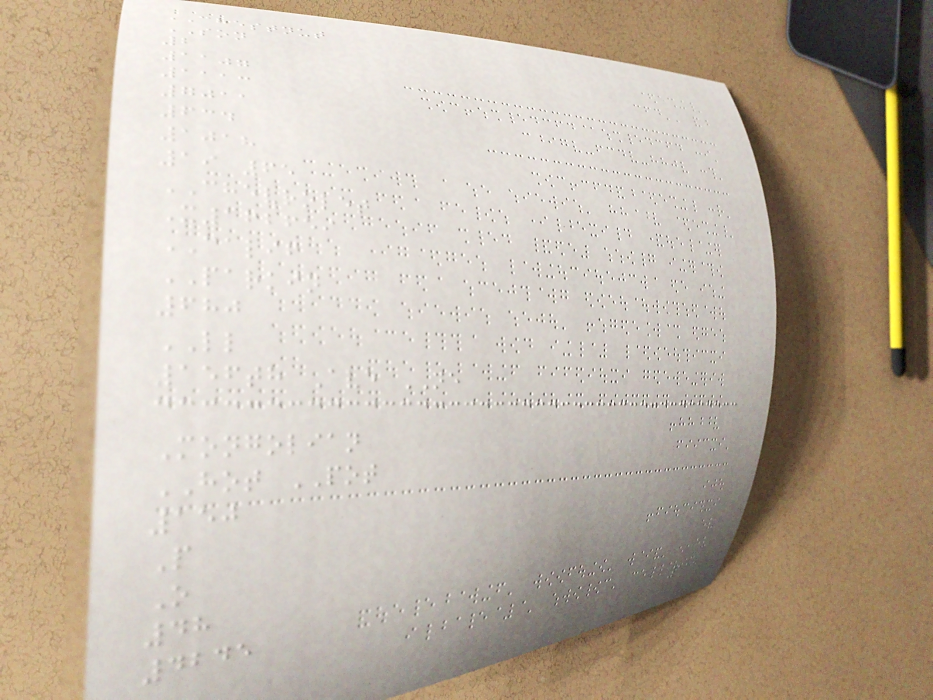CHESTNUT
SON
2
1107
1113
7011
634
1018
19 65
CHEVROLET
X162659
CALIF
PARKIN
680
LL
156th Ave NE
Mongolian
HOT POT
150
P
O
48
4245
111
